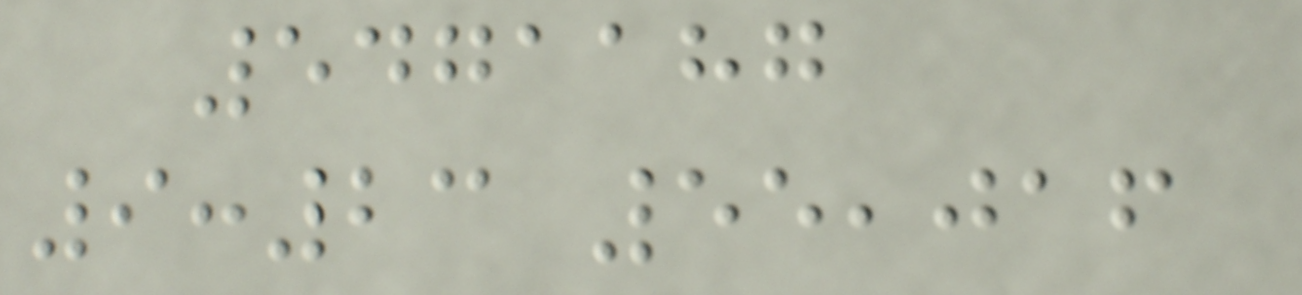5471187
9:23 55,016
